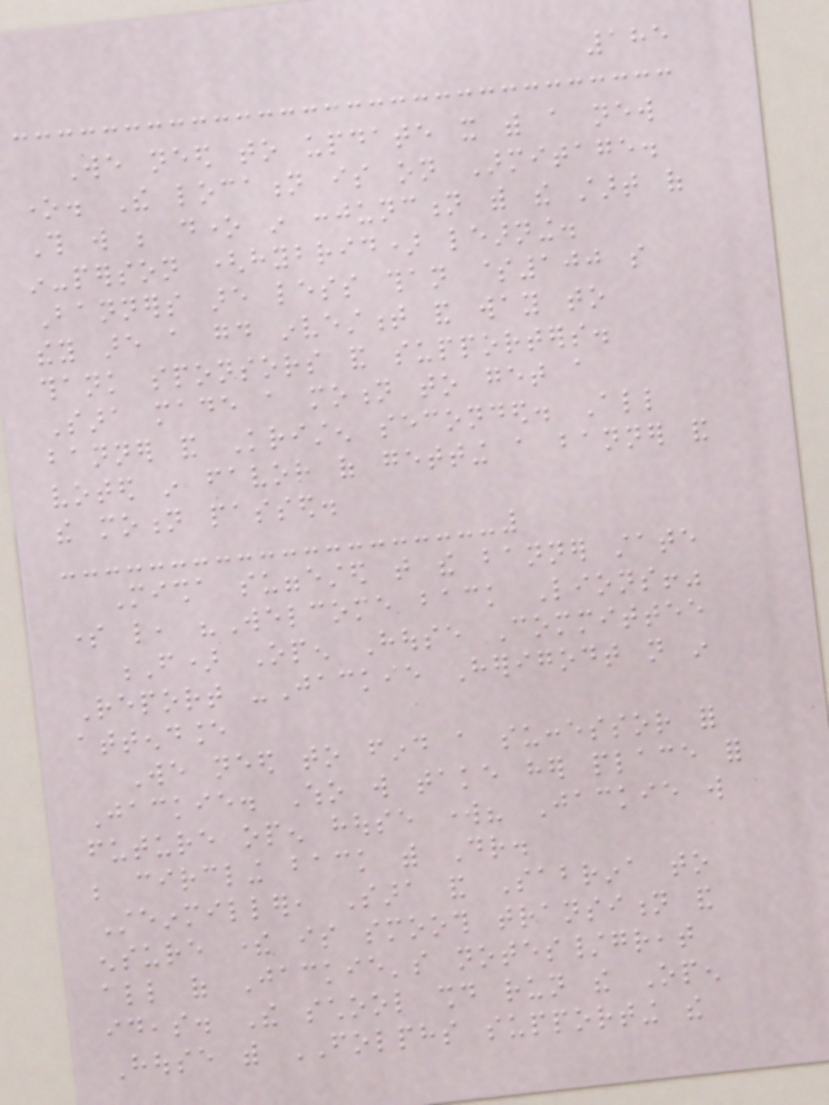185
We need to update it with a new
one. The location is on Armitage.
This will be done in conjunction with the start of
in-person (hybrid) learning.
Banners are less than $100 so
they are a good investment and way to
thank sponsors and supporters.
Sara made a motion to get a
banner and Kristen seconded. All
voted in favor of getting a banner and
the motion passed.
Misha suggested that the banner state
some like, "Welcome back Lions!"
F) Open House Committee
Report -Jackie Herigodt not in
attendance
We need to find a successor for
Jackie. Who will take her place for
future open house work? Jackie will
be circling back with Dr.
Steinmiller, Sara and Sabrina to
ensure there is smooth transition and
all of Jackie's notes/great
ideas. The school should run the Open
House with FOLPHS supporting the
